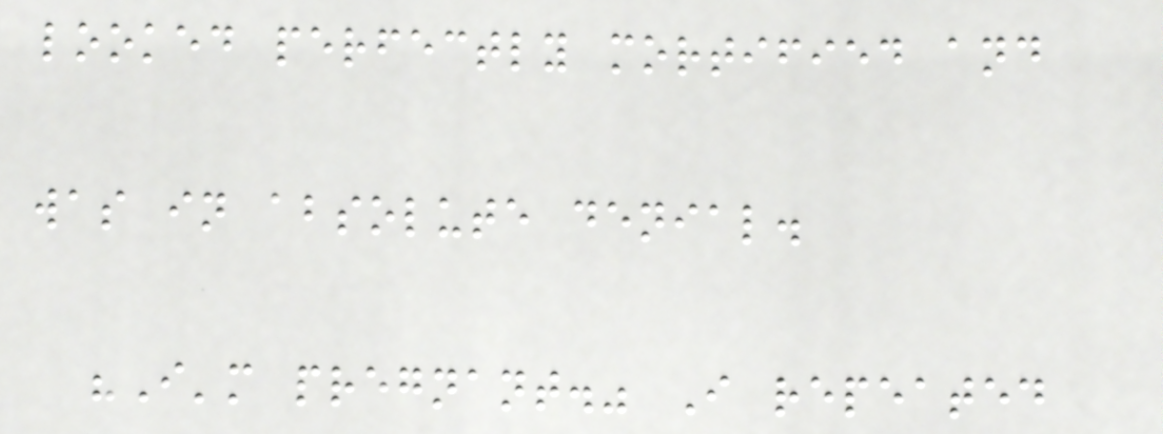looked perfectly mortified and
was in absolute denial.
"I'm pregnant." I repeated
